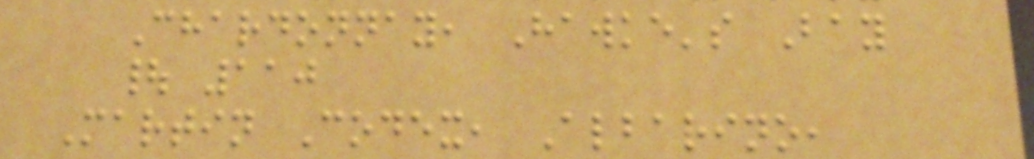Chardonnay, Hawke's Bay
| 110
Martin Codex, Albarino,
